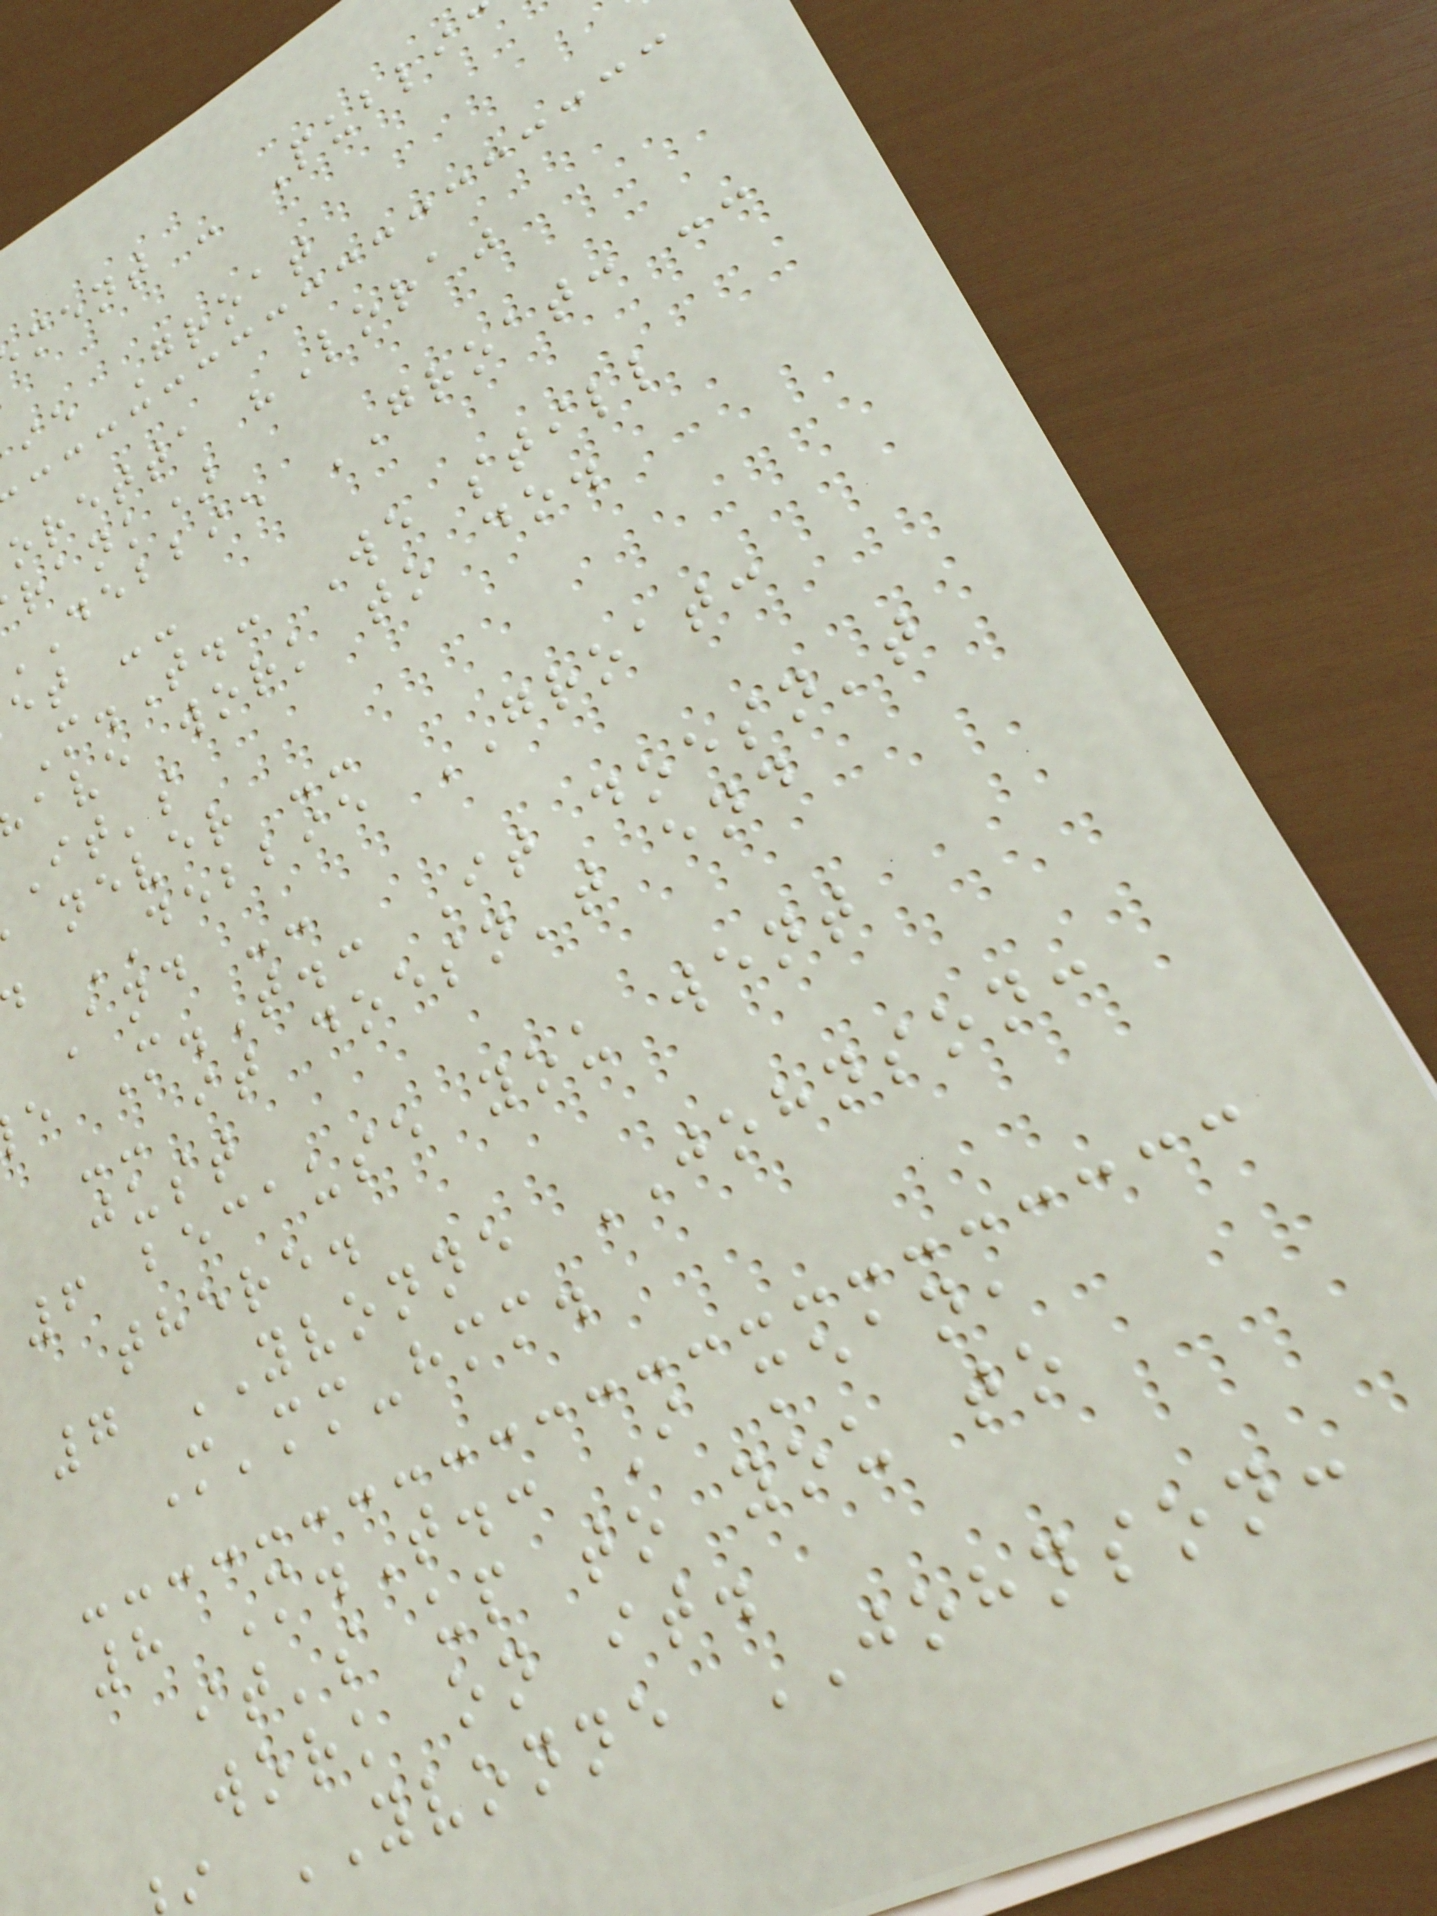ment - Publi
ie Groat
oretta "Lora"
rank)
debbie GROAT: --
et --
M.T.: We still
ave work to do.
It's
never --
DEBBIE GROAT:
And --
e M.T.: It doesn't
-- it doesn't end
just
6 because you went
there.
7 YVONNE JOHNSON:
M'mm-hmm.
8 M.T.: I mean,
it's up to you to
work on it.
YVONNE JOHNSON:
